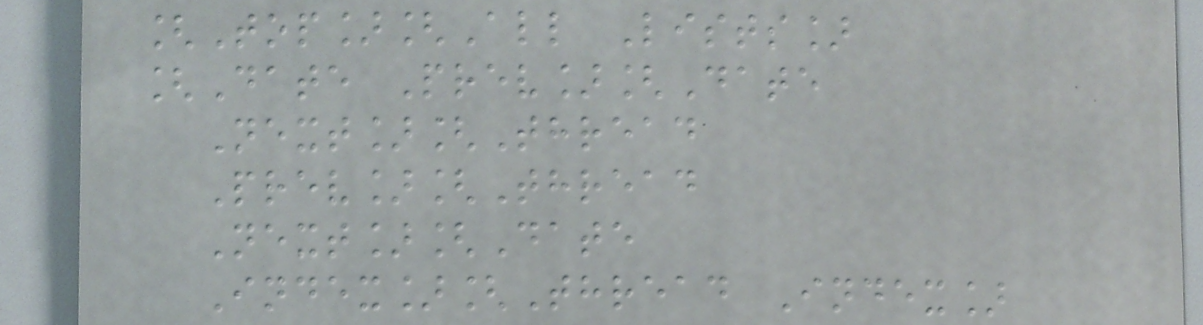[Top][All Lists]
[Date Prev][Date
Next][Thread
Prev][Thread
Next][Date
Index][Thread Index]
